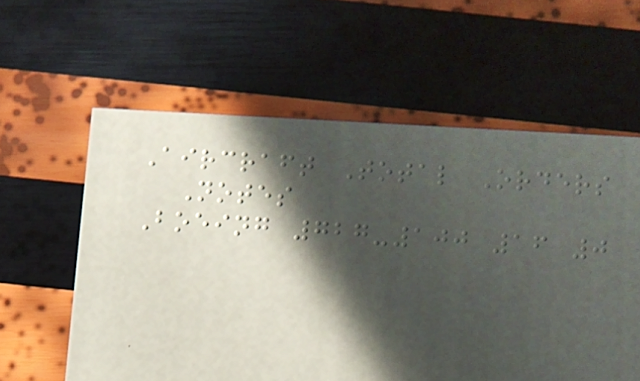Aircraft Total Orders
Notes
Boeing 727-100 16 0
